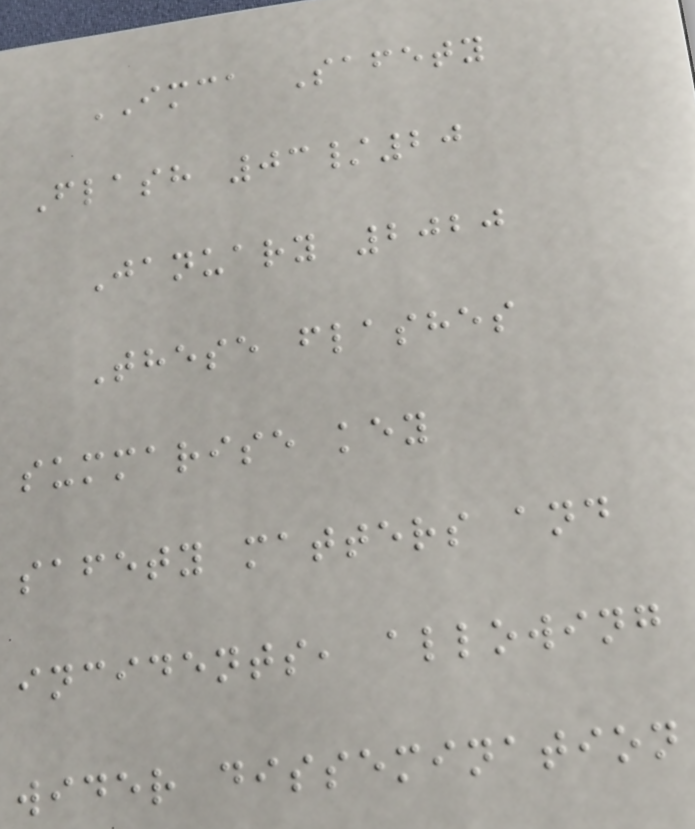IMCA Safety
Flash 03/20
January 2020
These flashes
summarise key
safety matters and
incidents, allowing
wider dissemination
